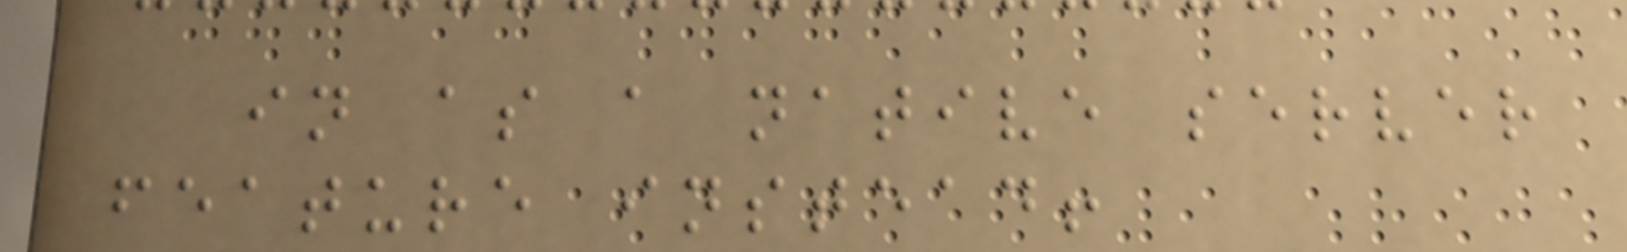in as a native server
feature instead!
